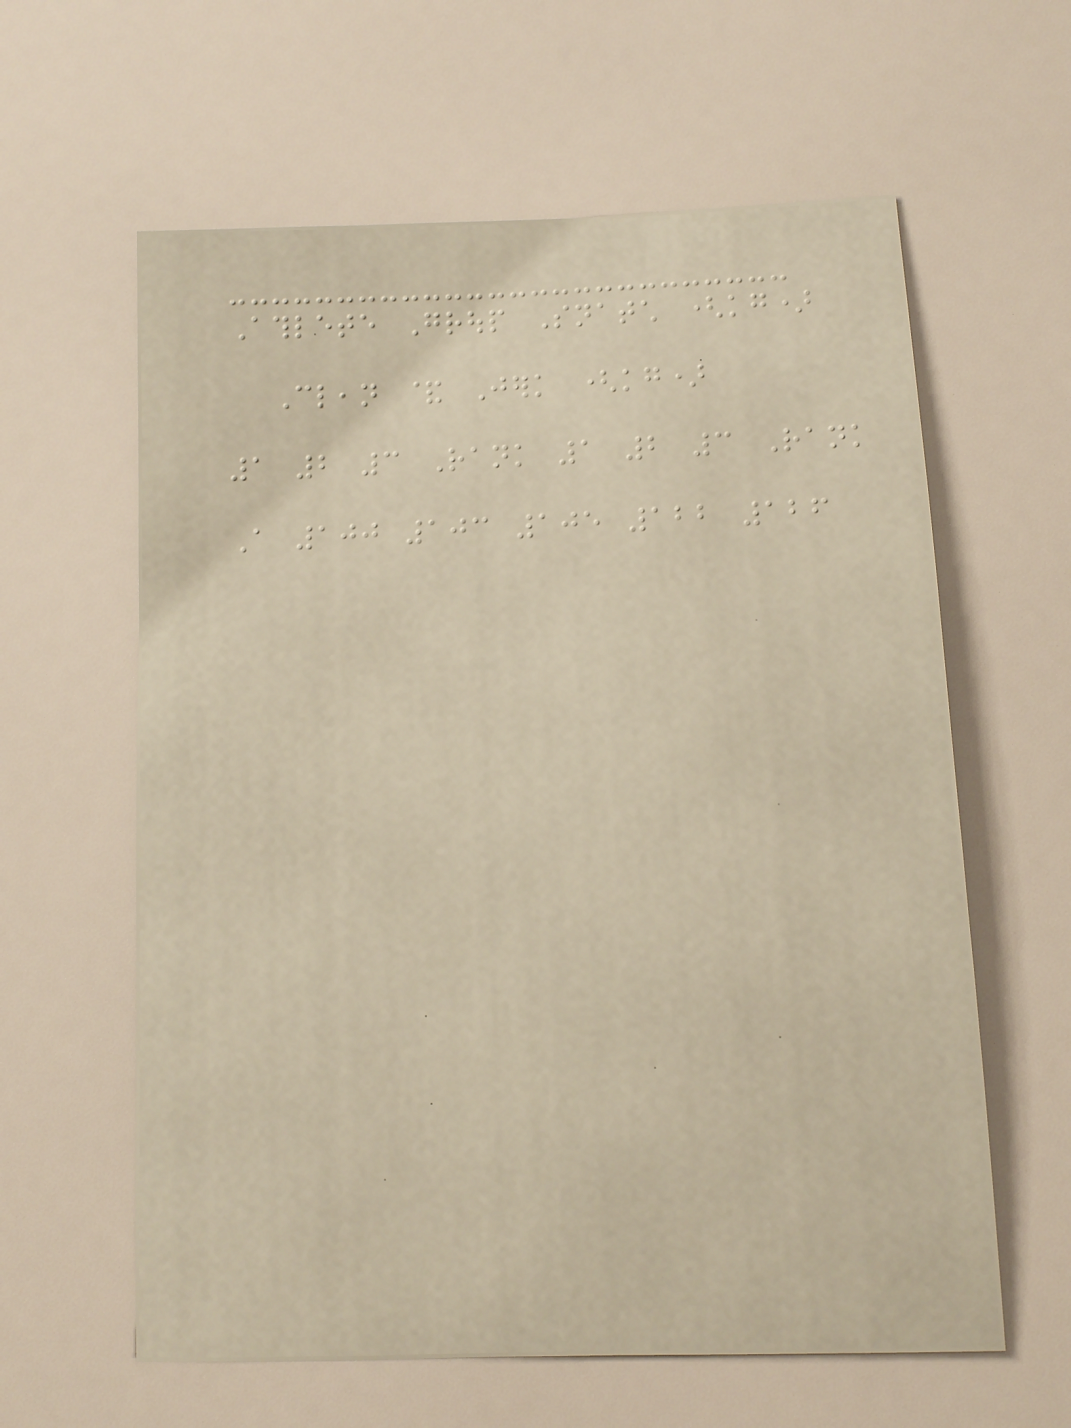Athlete Group Snatch (kg)
Clean & Jerk (kg)
1 2 3 Rank 1 2 3 Rank
A 100 103 105 122 126
